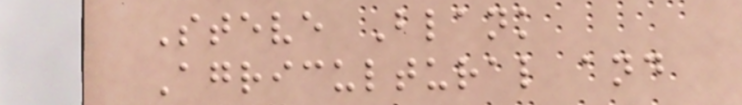Steve Blank
Agricultural and
